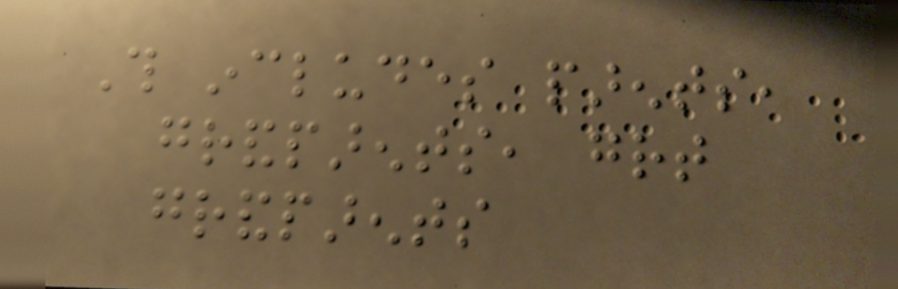This includes parents,
grandparents, great
grandparents
